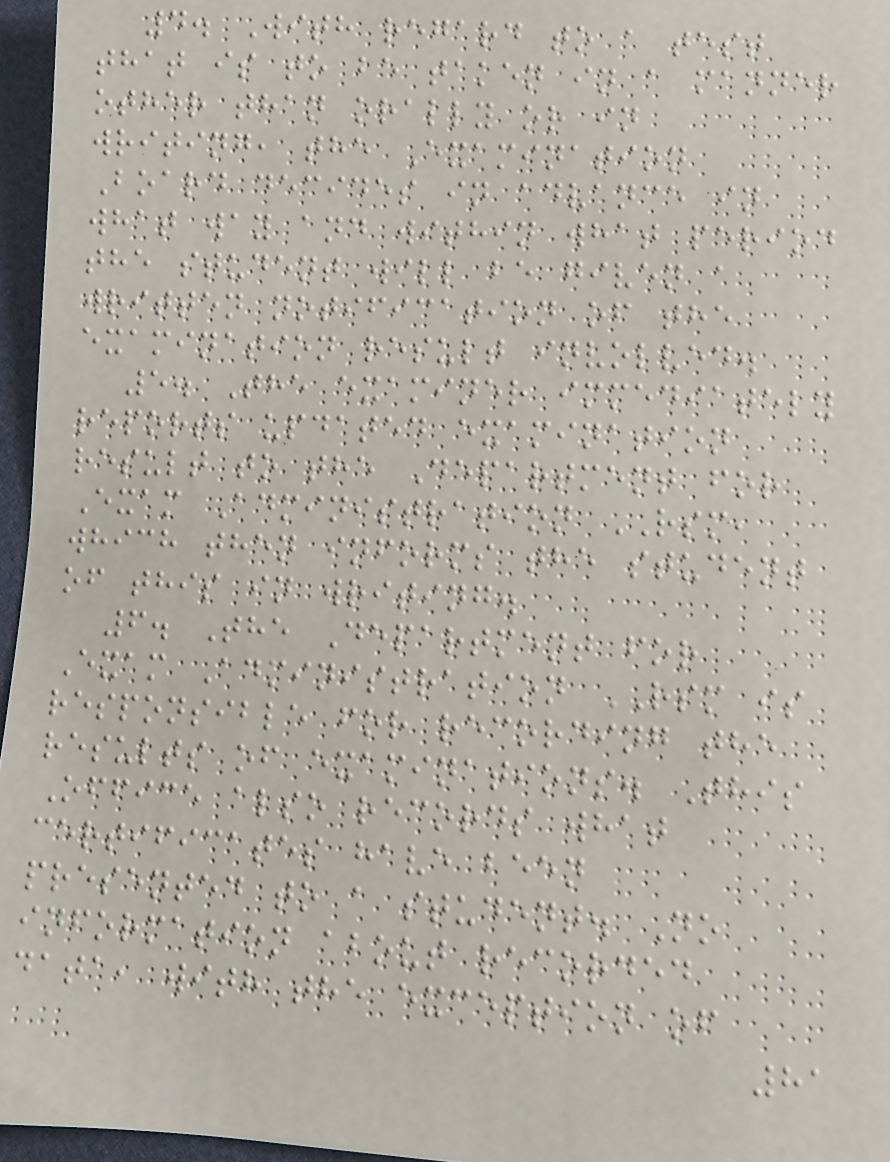4. With regard to a test
that is to be taken in a manner
other than orally or in
writing, the Examination
Board decides in advance in
what way and within what period
the student will be given a
written notification of the
examination result involved.
5. The examiner immediately
reports updated examination
result to the Department for
Exam Administration RSM,
which then informs the student
of this in writing.
6. The Department for
Exam Administration RSM is
responsible for recording the
results of examinations. This
Office also records what
certificates have been
presented to a student. No
information about recorded
data, with the exception of
81
